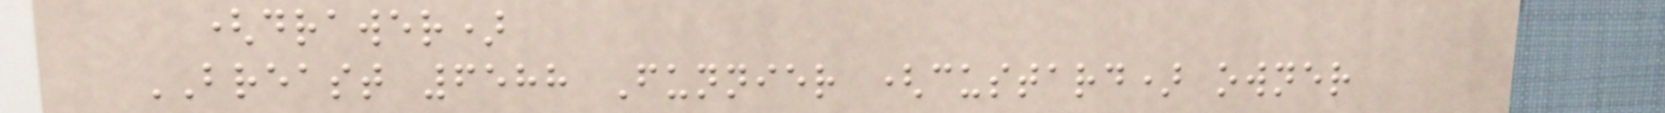(drawer)
BREAST 6588 Funnier (custard) owner
